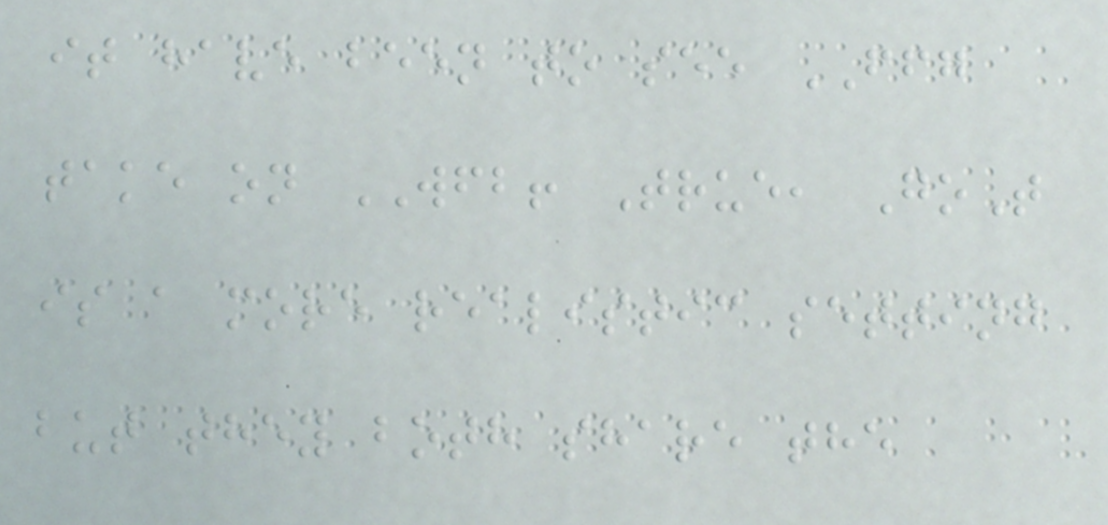it have been to see FFG
take on WFB! True, GoT
is a more realistic setting
but they both share the
